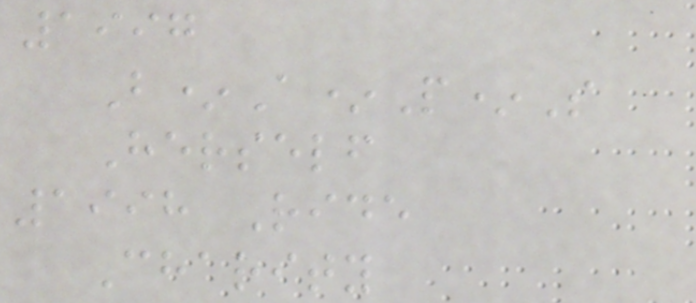1997
B*A*P*S
Herself
1998 Ride
Charity
